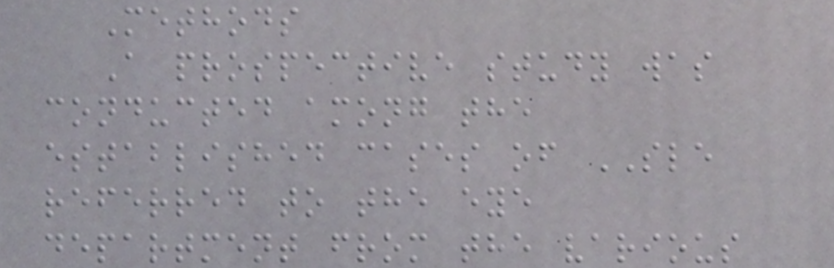Methods
A prospective study was
conducted among the
established cases of SLE
referred to the eye
department from the various
